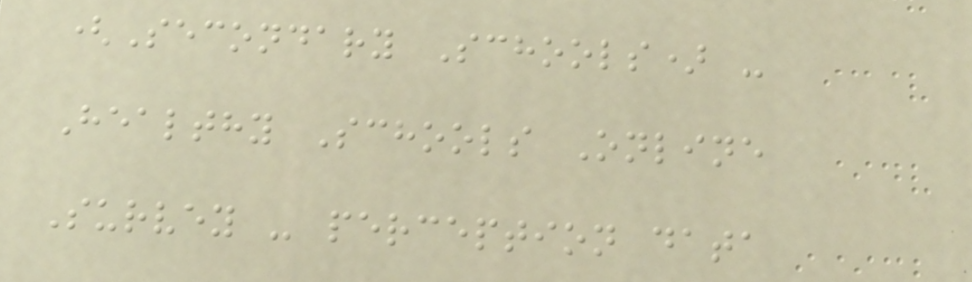(Secondary Schools) -
Healthy Schools Online
Survey - perception data
